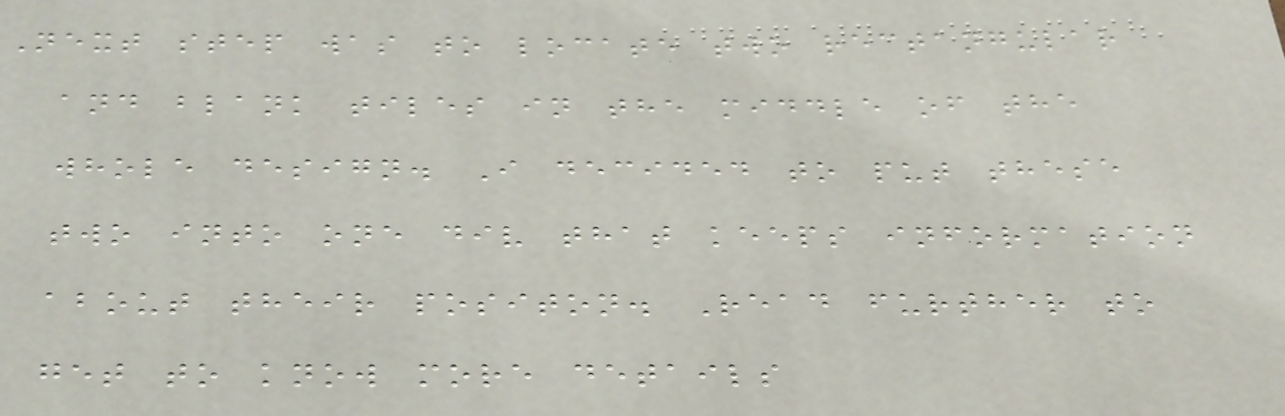Next step was to locate two rectangular
and blank tiles in the middle of the
whole design. I decided to put these
two into one div that keeps information
about their positon. Read further to
get to know more details
